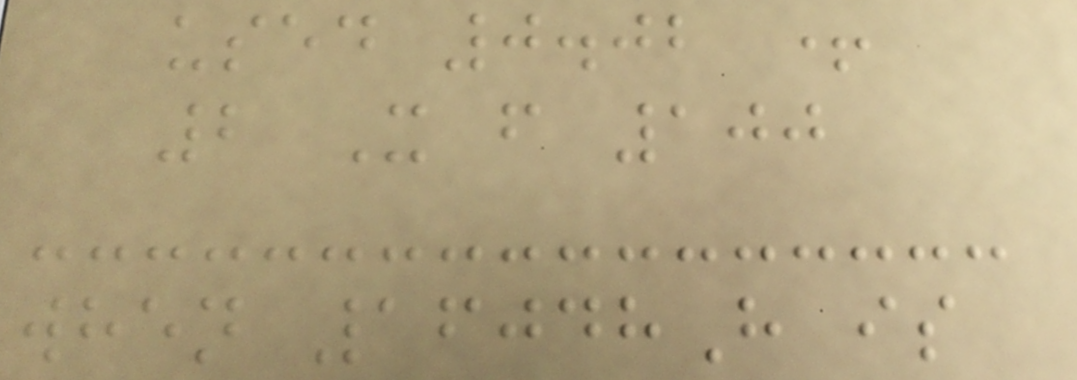used 0.02 +
2 X f 100
when 16048H is
